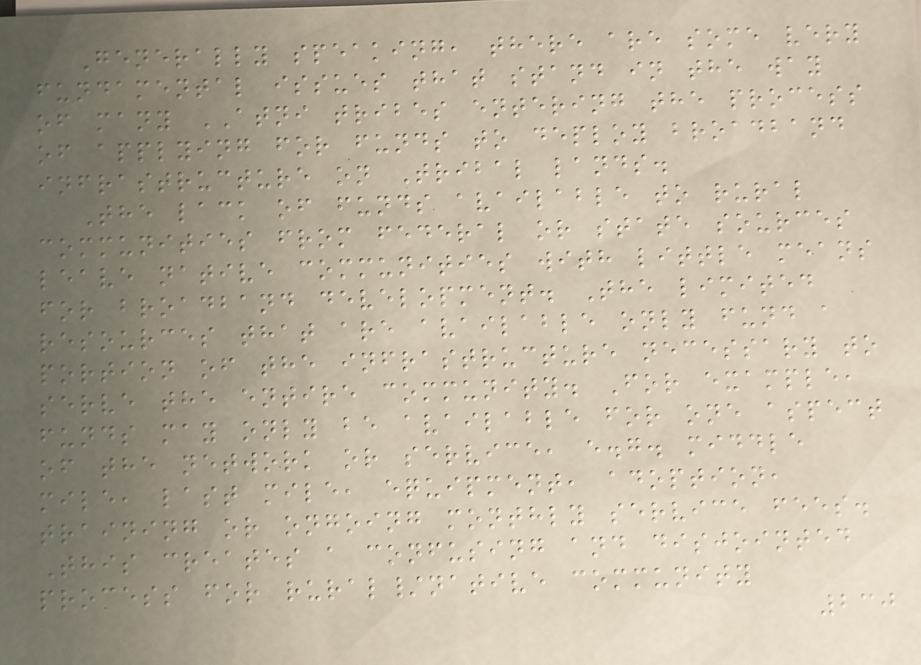Generally speaking, there are some very
fundamental issues that stand in the way
of many ATNI tribes entering the process
of applying for funds to deploy broadband
infrastructure on Tribal lands.
The lack of funds available to rural
communities from federal or state sources
leave native communities with little means
for broadband development. The limited
resources that are available only fund a
portion of the infrastructure necessary to
serve the entire community. For example,
funds may only be available for one aspect
of the network or service, e.g. middle
mile, last mile, equipment, adoption,
training or ongoing monthly service fees.
This creates a confusing and disjointed
process for rural/native community
230
